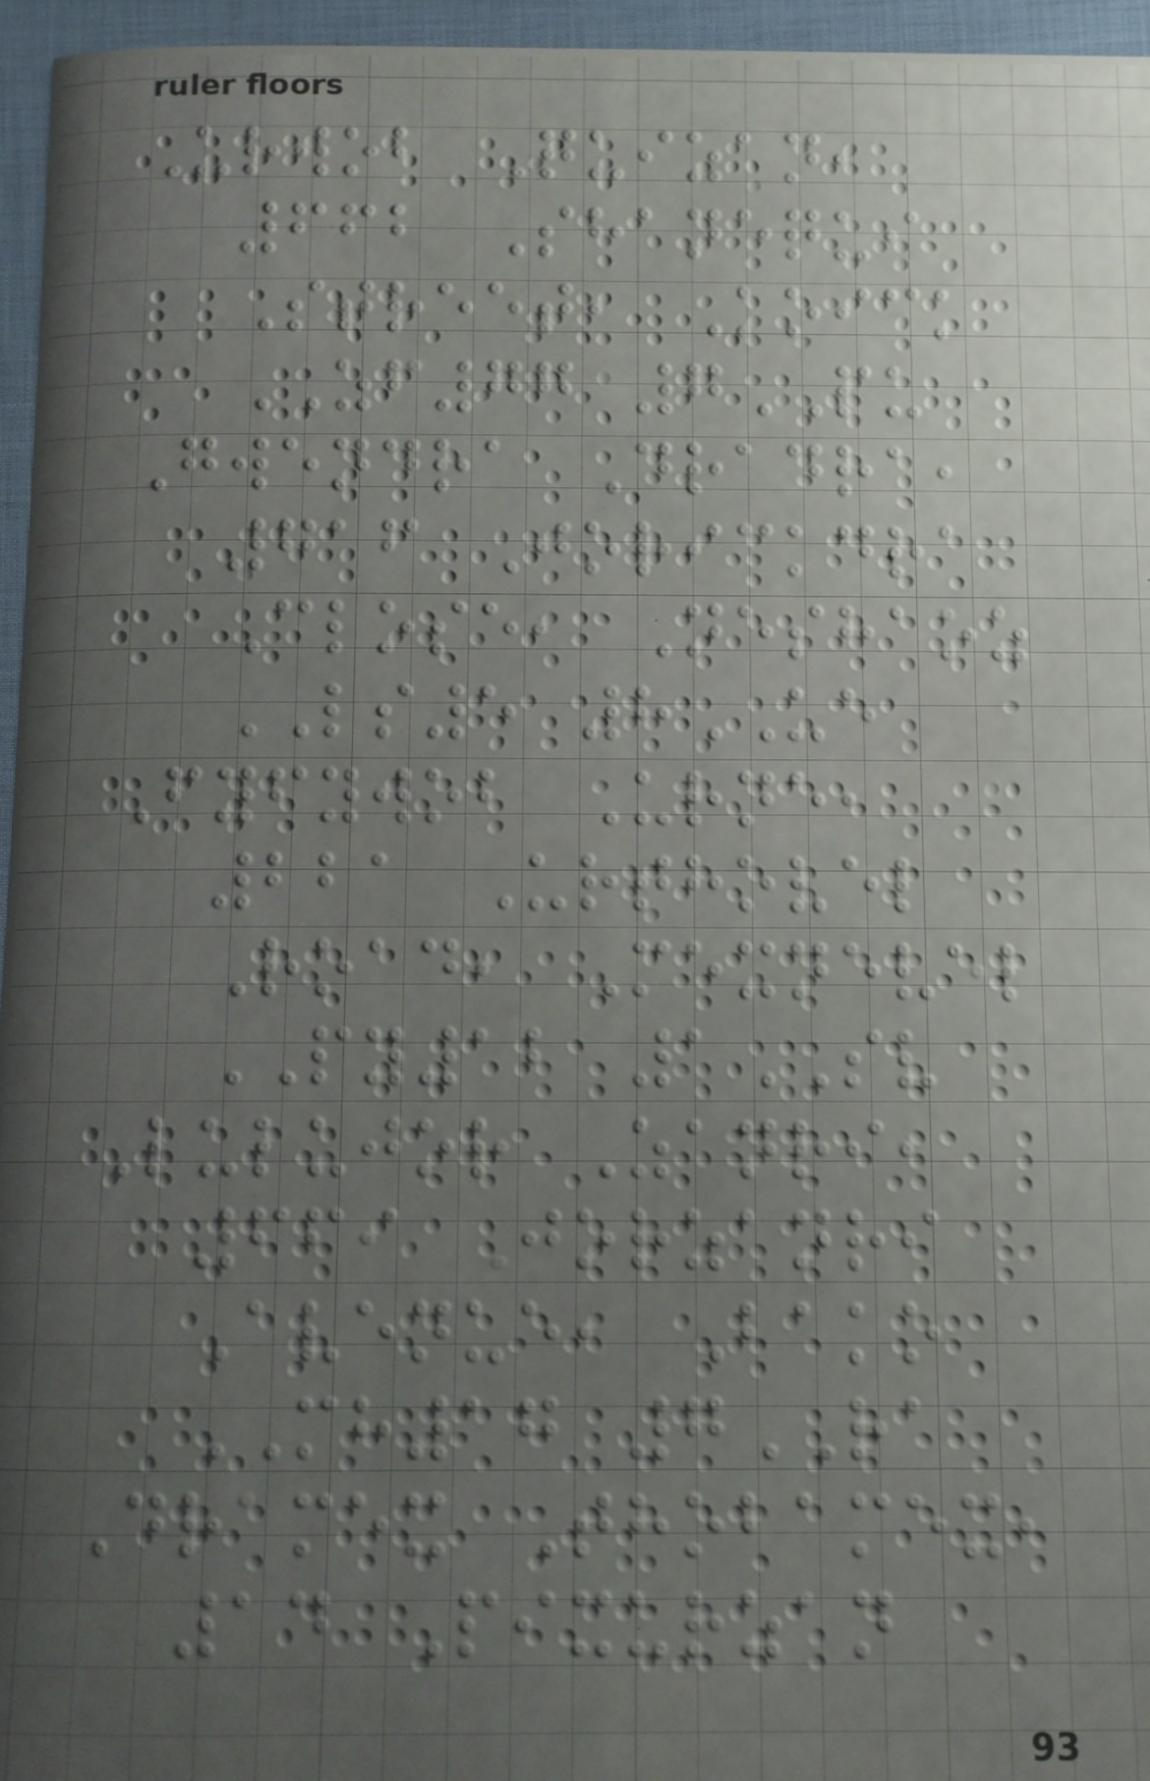Urwob Quizan,
662 Shanequi
Street, Koick
ZF77 7PU
Gwendra Dradra,
716 Jorickdra
Close, Neshaoz
LS5 8UE
Fyfywob Urne,
221 Urthovel
Road, Mexnevel
PY12 1SV
Lulujor Zanri,
669 Jorzanri
Avenue, Bako
MH17 7RA
Dramex Thobamex,
14 Pixurzan
